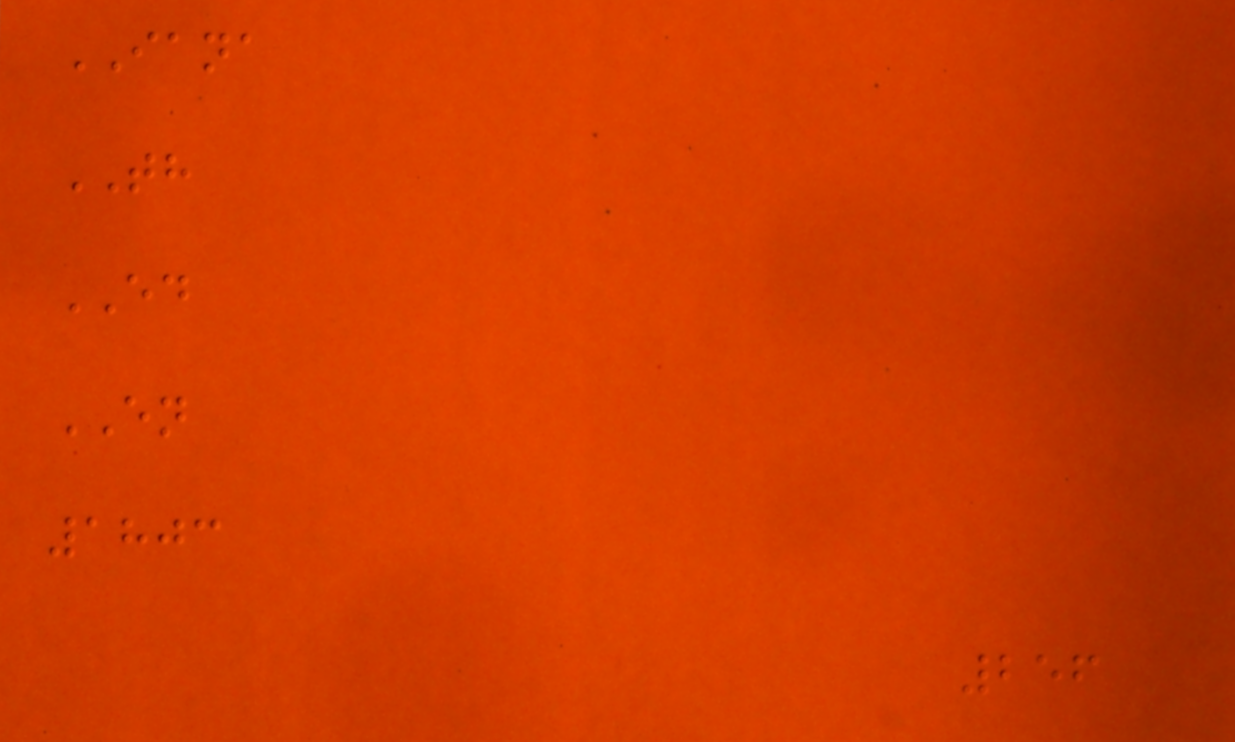IANA
TH
ED
EN
1803
256
